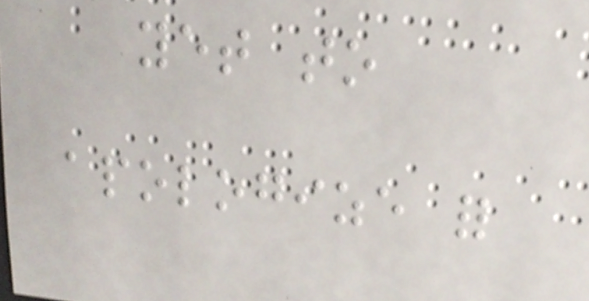yet to
apologize for
